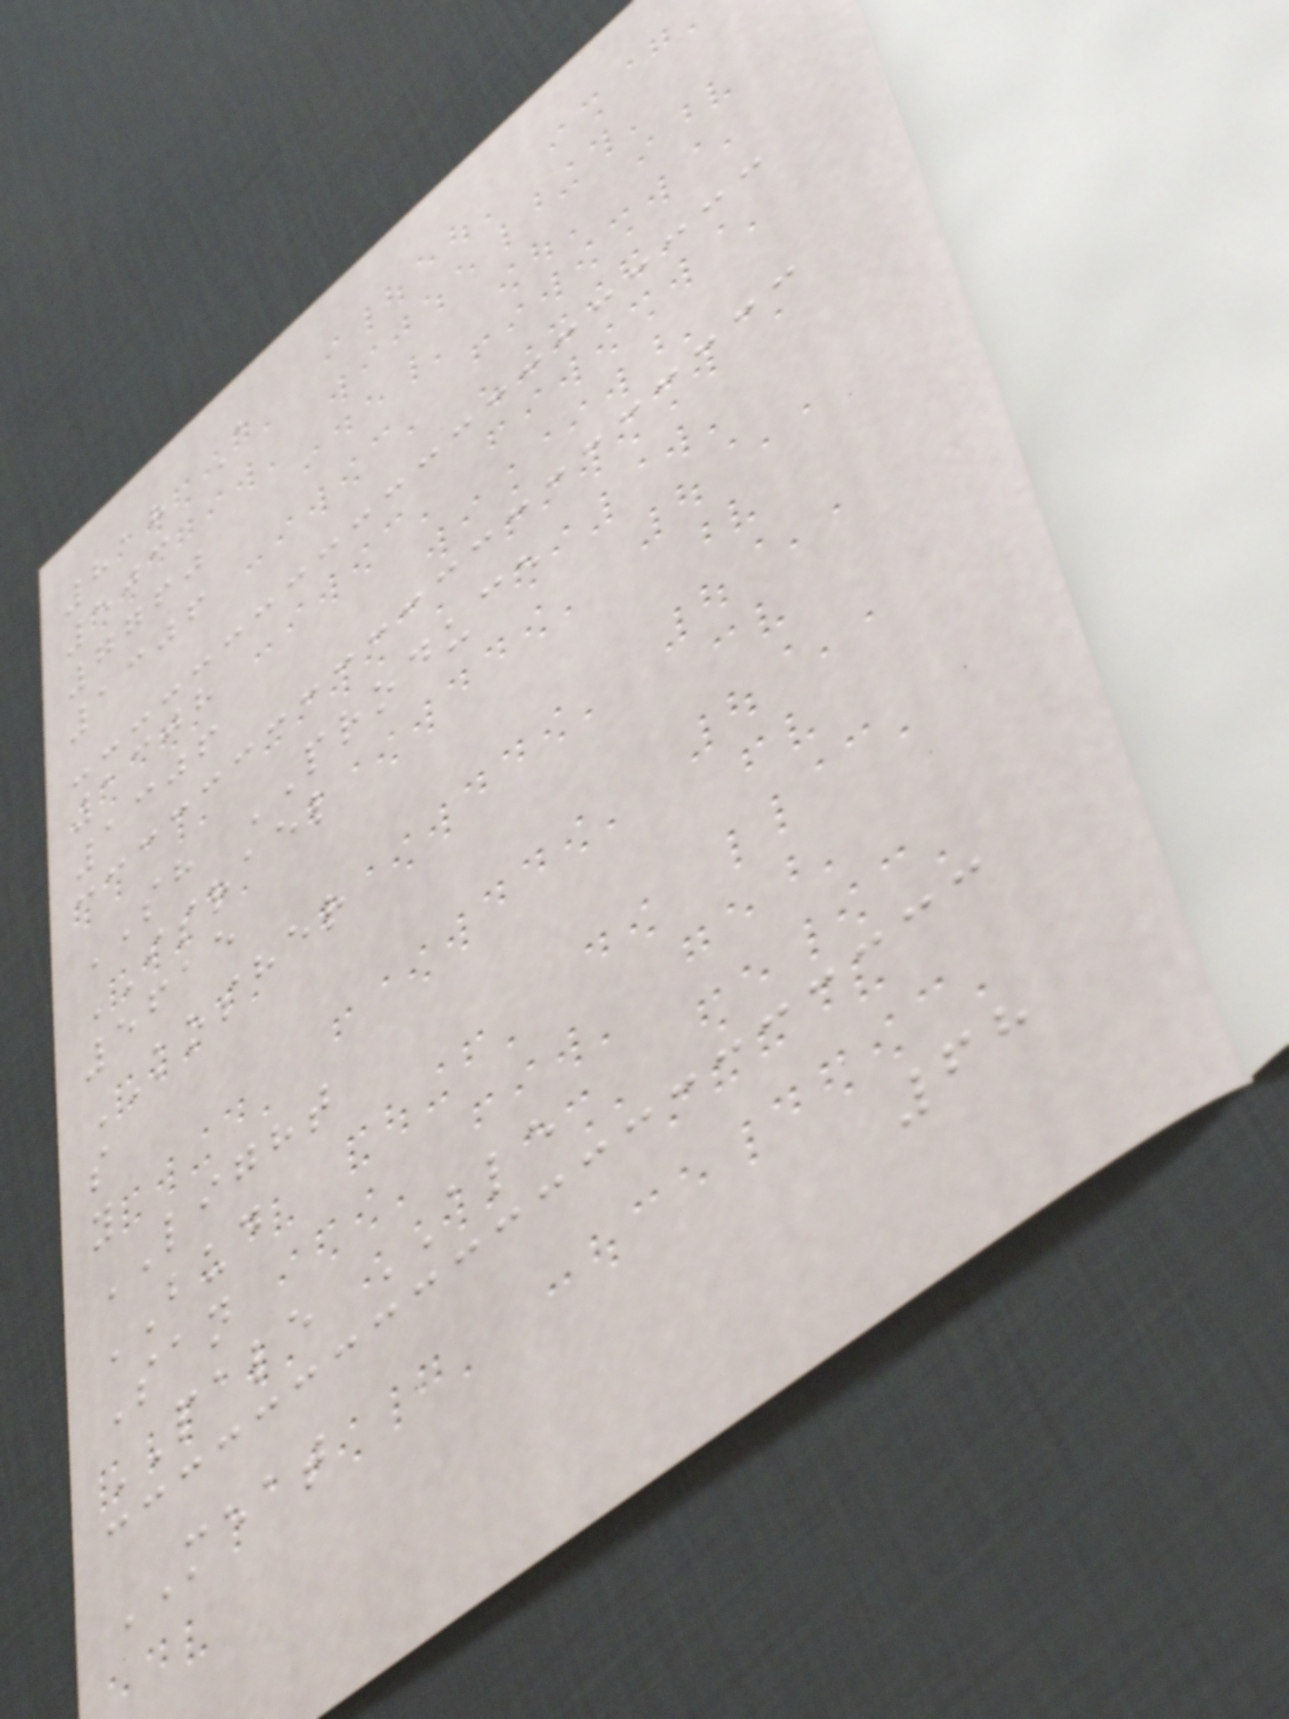818 A
503
7760
1306
1308
1306
SH PRODUCE
ISRAEL
5615
KOSHER
s
y
LIGHT
BUD
San
PALE ALE
MEAT
68
